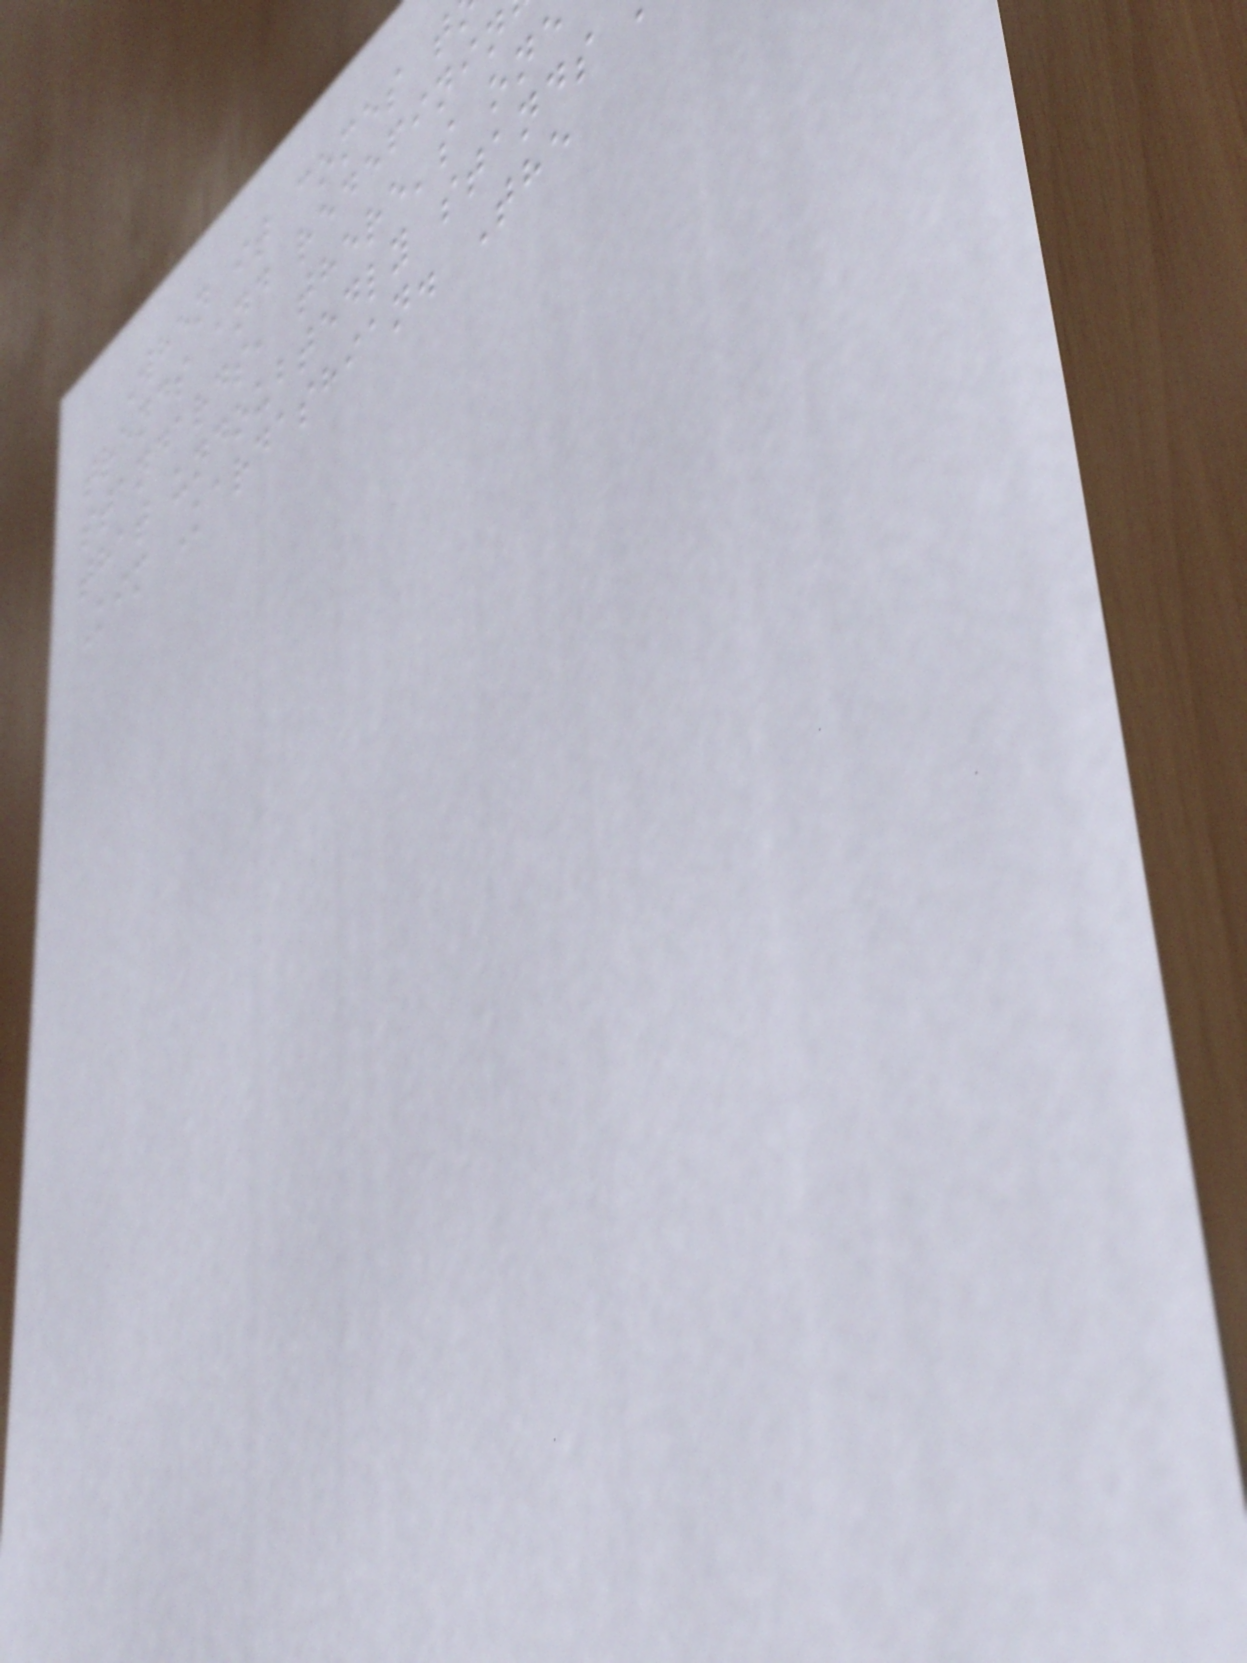When it comes t
trends and redefinin
standards, there's one
that undoubtedly stands
Kim Kardashian. The
